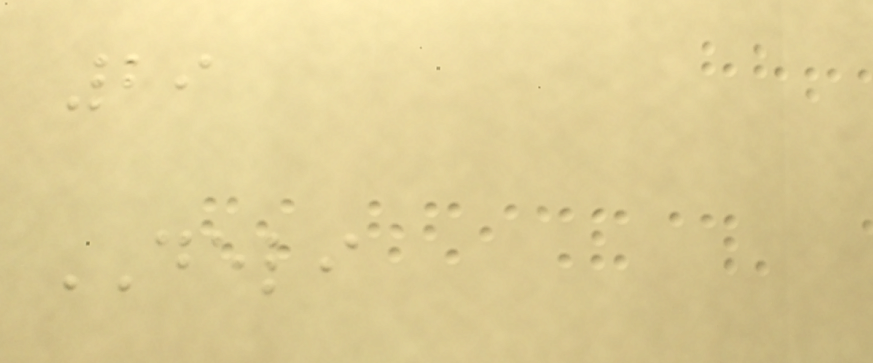29
DELI
